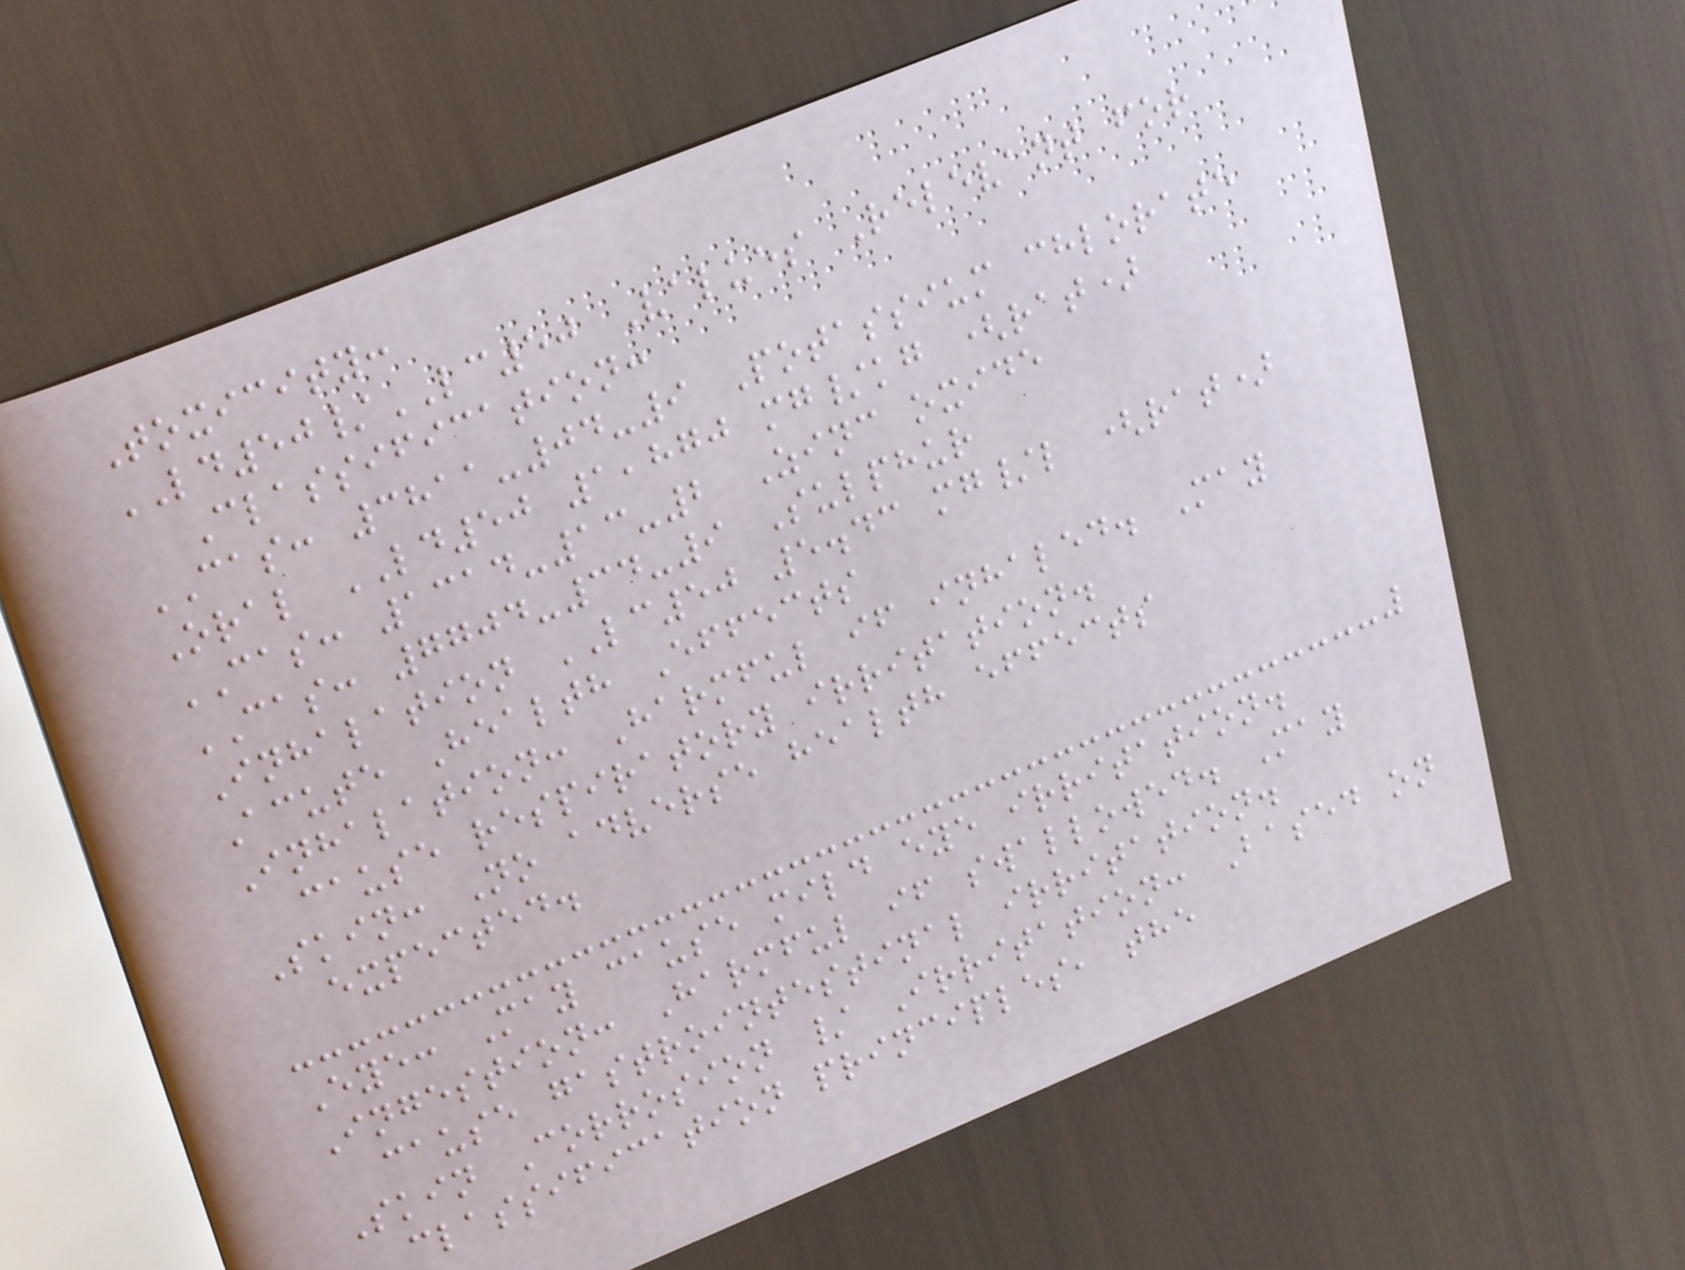Toxicity:
LD50/LC50 Values Relevant for
Classification:
CAS: 3811-04-9 Potassium chlorate
Oral LD50 1,870 mg/kg (rat)
CAS: 1314-13-2 Zinc oxide
CAS: 7704-34-9 Sulphur
Inhalation LC50 5.43 mg/l (rat)
Acute Health Effects
Inhalation: Harmful if inhaled. May
cause respiratory irritation.
Skin: No adverse health effects
expected.
Eye: May cause mild eye irritation.
Ingestion: Harmful if swallowed. May
cause gastrointestinal irritation.
Skin Corrosion / Irritation: Based on
classification principles, the
